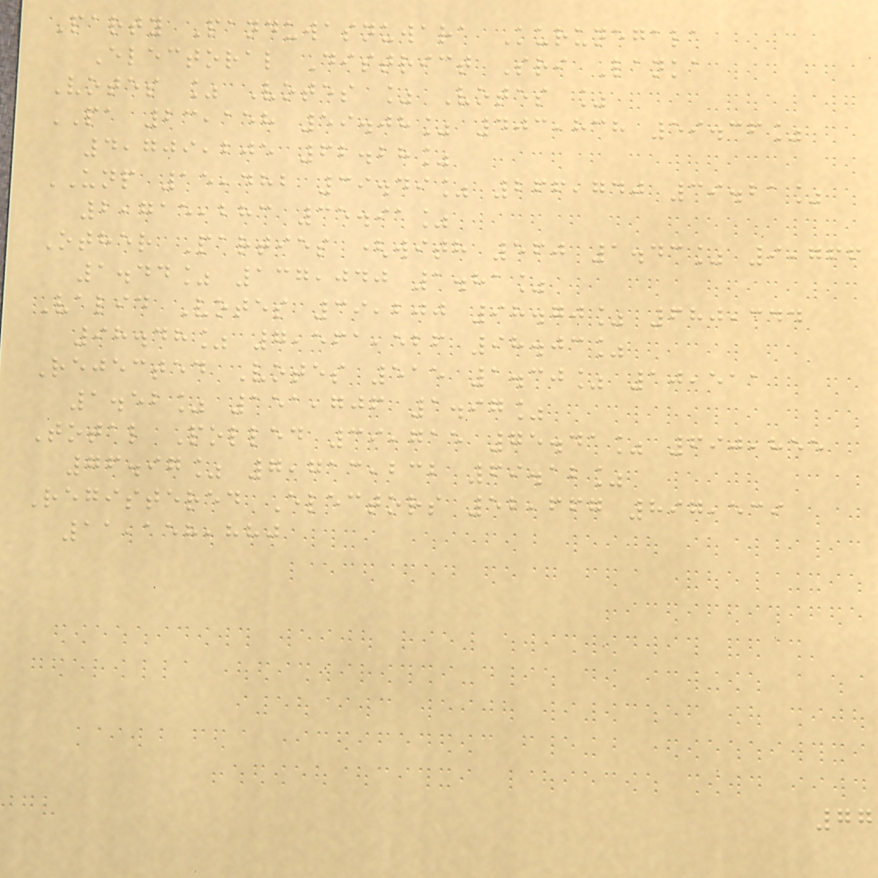Party Panduwasnuwara Kurunegala
Electoral District Sri Lanka
Votes % Votes % Votes %
PA 23,158 59.08% 403,838 59.36%
4,709,205 62.28%
UNP 15,482 39.49% 266,740 39.21%
2,715,283 35.91%
Other Parties (with 560 1.43% 9,766
1.44% 137,040 1.81%
Valid Votes 39,200 98.70% 680,344
98.48% 7,561,526 98.03%
Rejected Votes 515 1.30% 10,511
1.52% 151,706 1.97%
Total Polled 39,715 75.41% 690,855
76.97% 7,713,232 69.12%
Registered Electors 52,667 897,539
11,158,880
77
